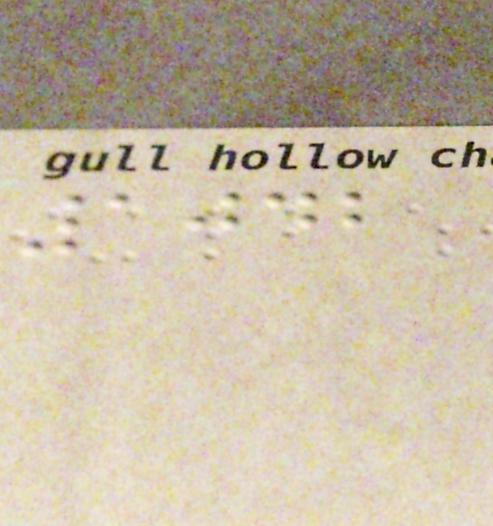1042
